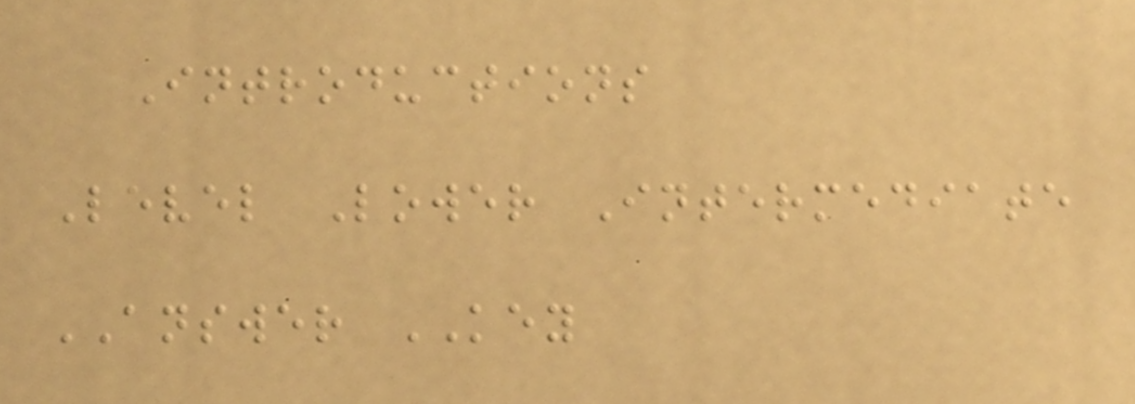Introductions
Level Lower Intermediate
ANSWER KEY
